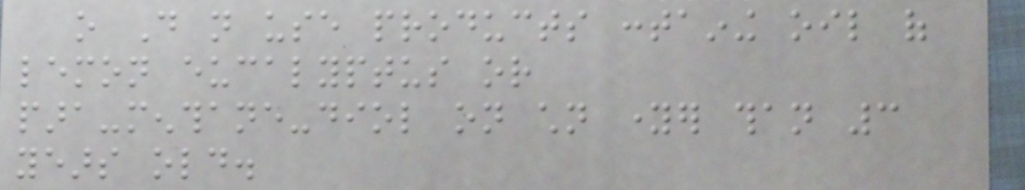o Do not use products containing oil of
lemon eucalyptus or
para-menthane-diol on children younger than 3
years old.
